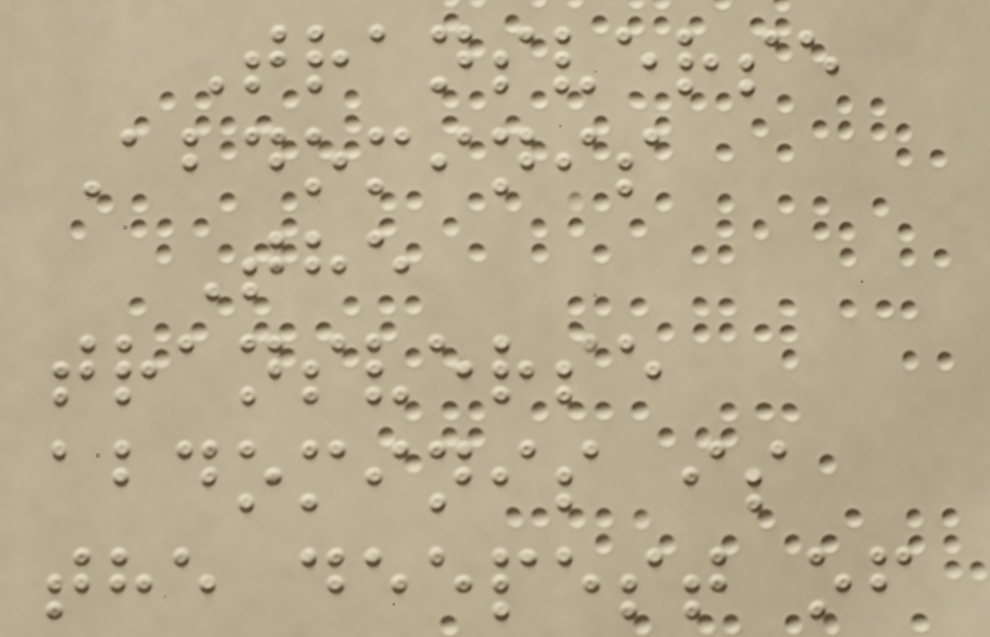Transverse
Abdominis
The
transverse
abdominis is
the deepest of
